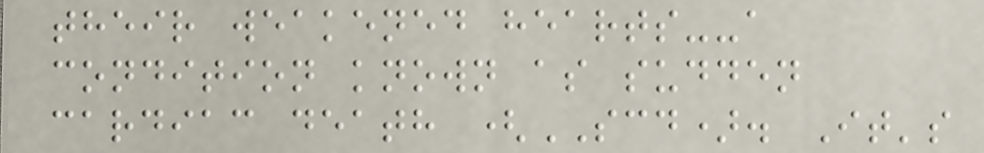their weakened hearts--a
condition known as sudden
cardiac death (SCD). It's
